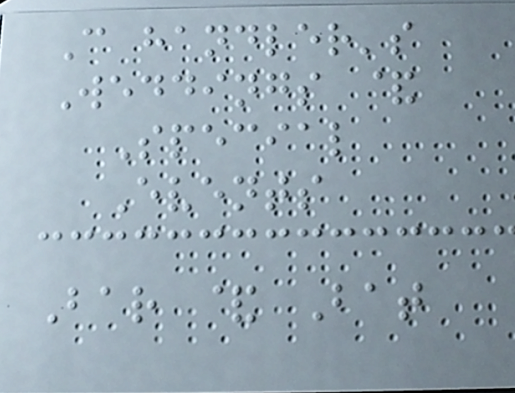C handler's
Weddings &
Special
Events
Bar & Bat
